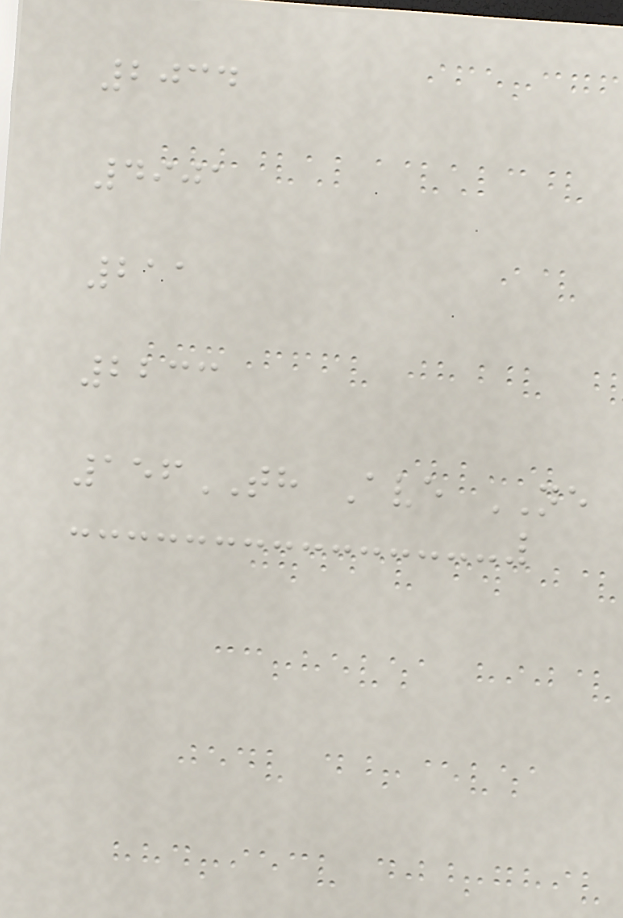2034
4901
211
2233
156TH Ave NE
